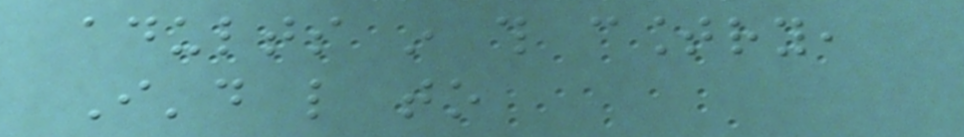adults in this country,
I'd like to
